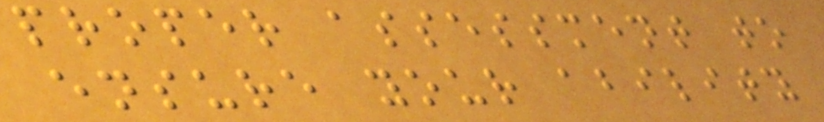proper assessment to
ensure your ability
